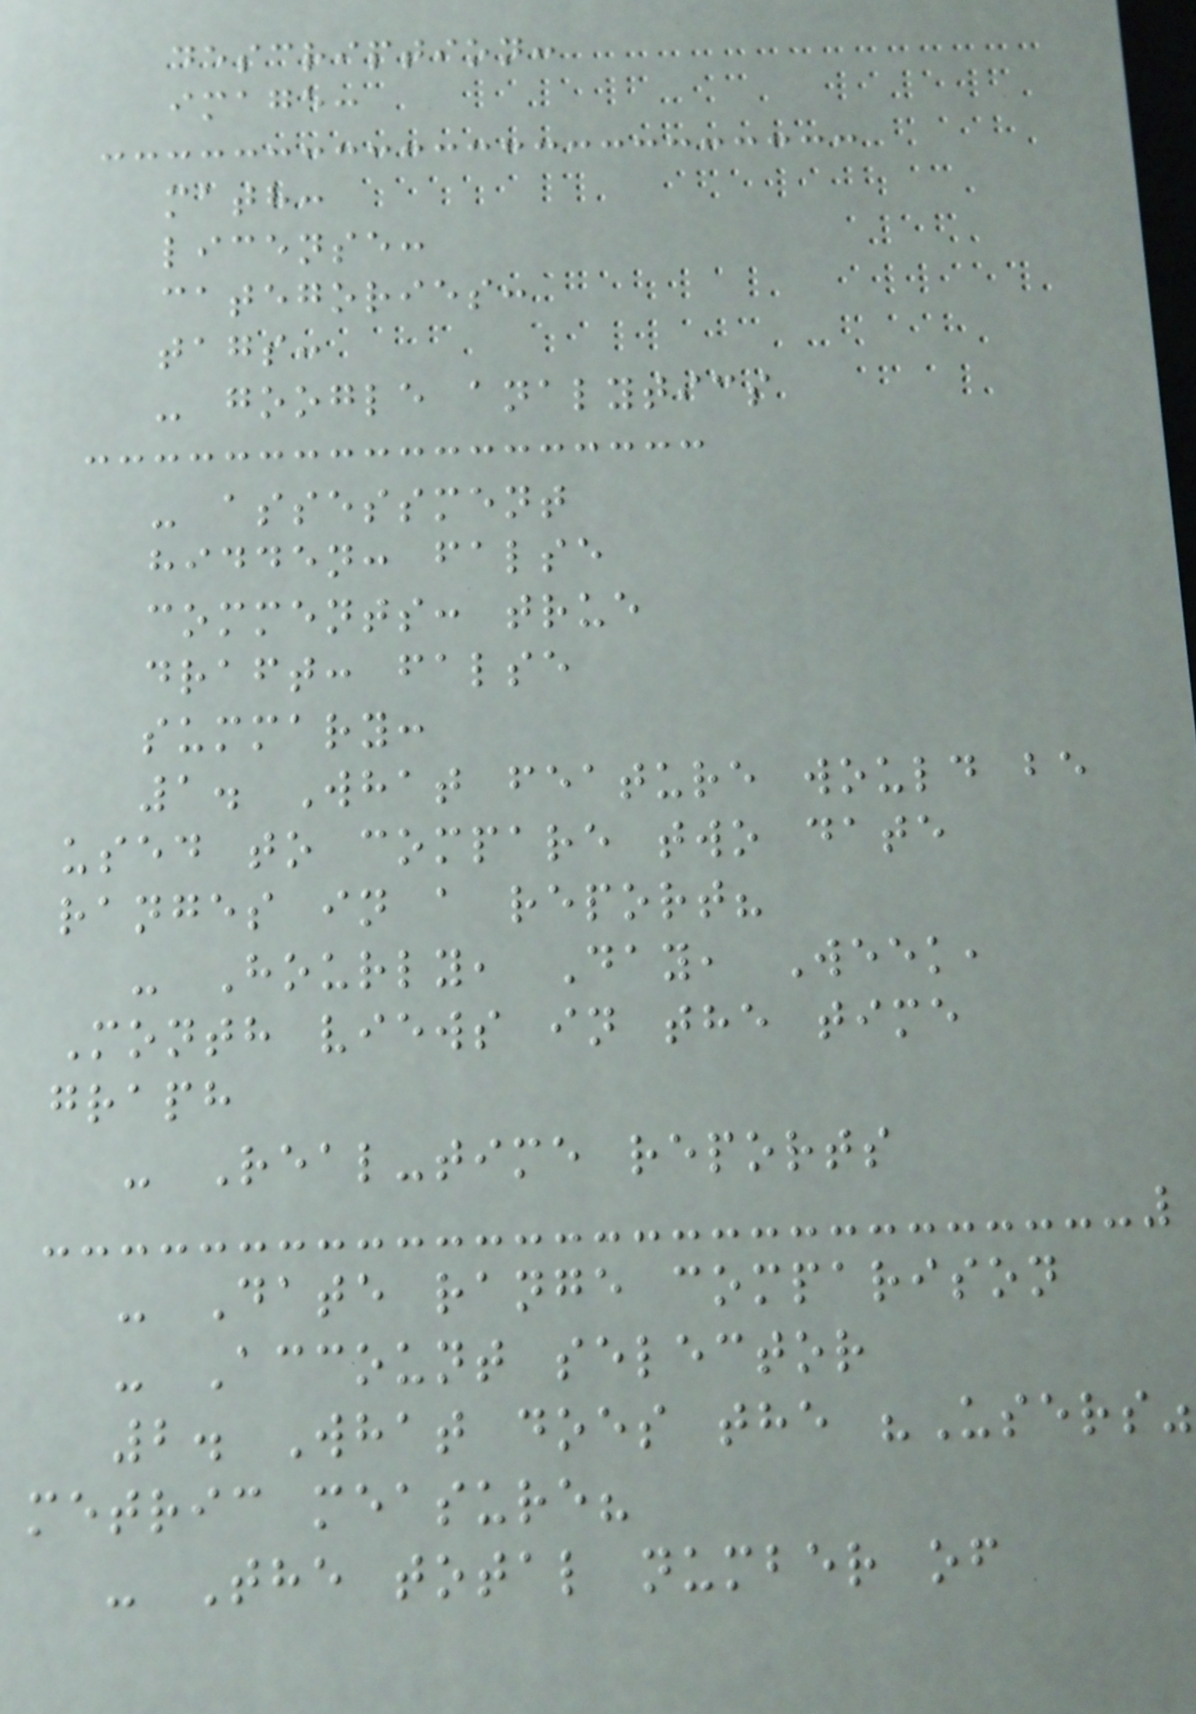description:
image:
math:
license:
categories:
tags:
- google analytics
- assessment
hidden: false
comments: true
draft: false
summary:
1. What feature would be
used to compare two date
ranges in a report?
- Hourly, Day, Week,
Month views in the time
graph
- Real-time reports
- Date range comparison
- Account selector
2. What does the "Users"
metric measure?
- The total number of
